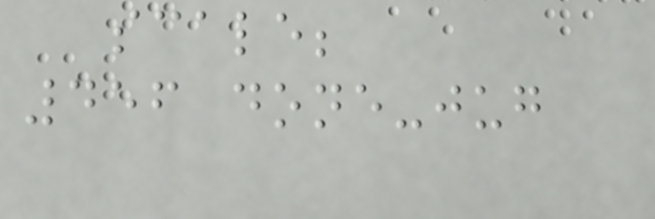scale;
456 done-jug
